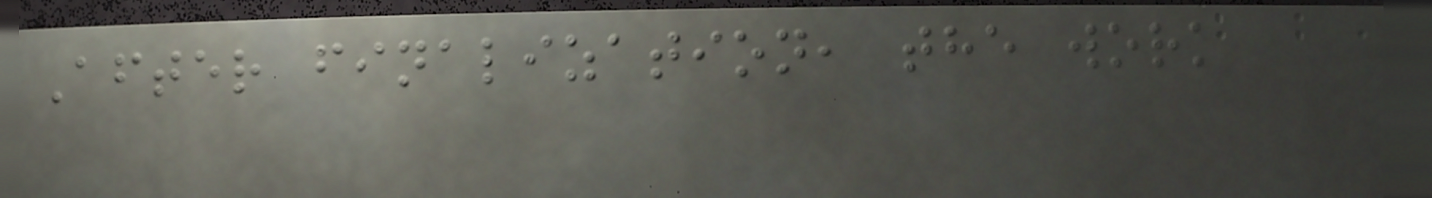After finalization, the work
